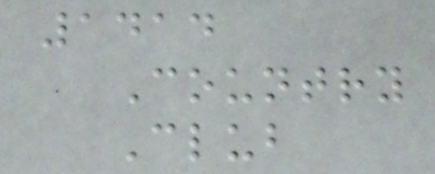1414
Country
Club
